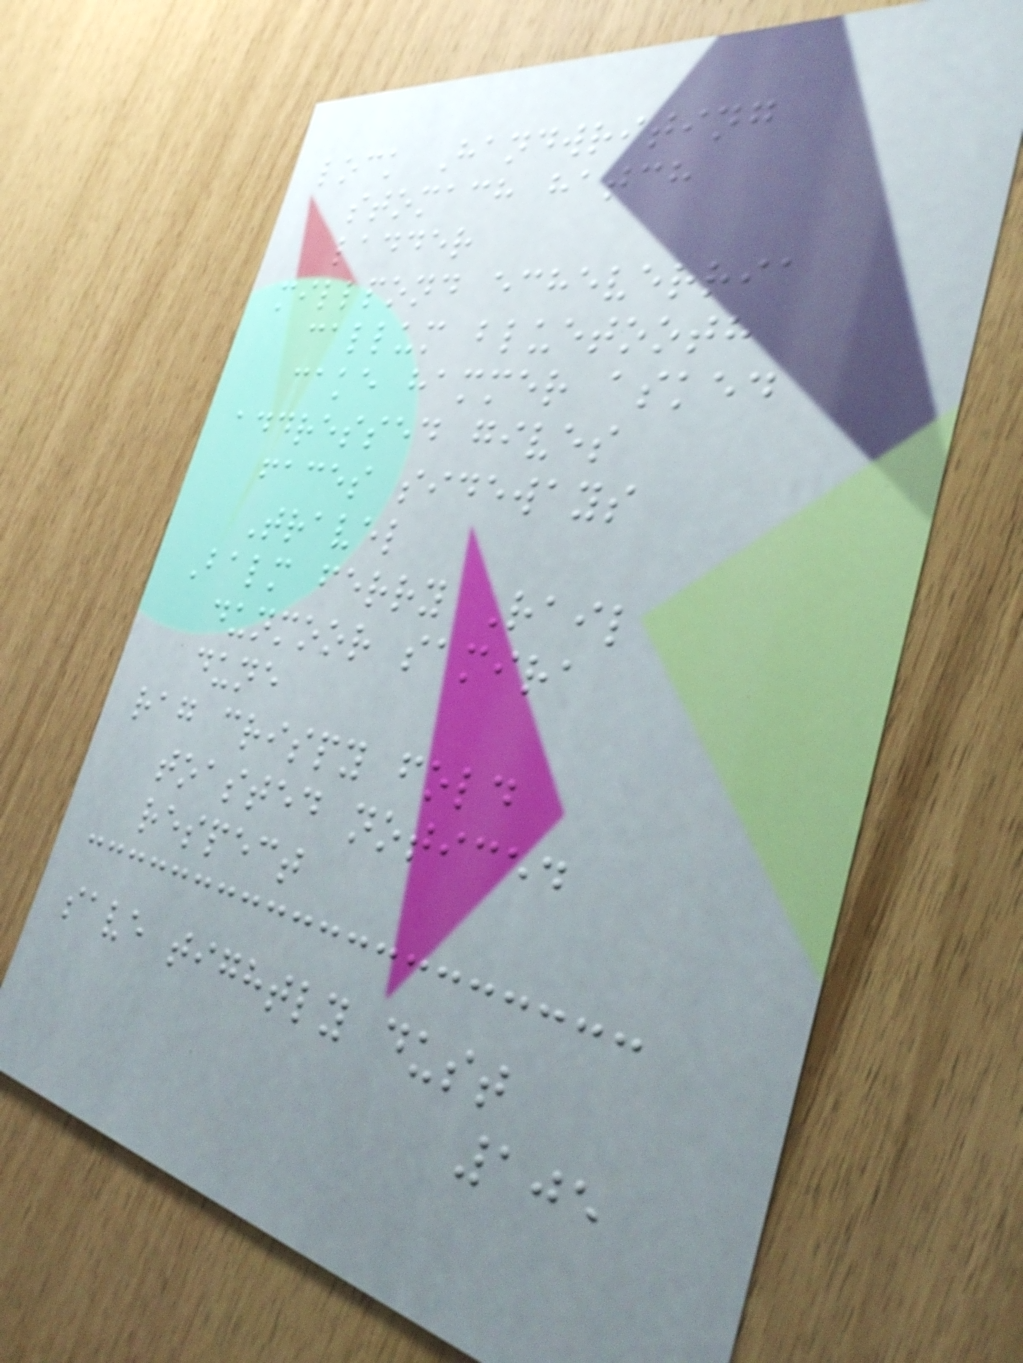lock Handwriting
stomach hatch
ladder
millpond echeverria
callum bluetooth
cake hammer asked
addressed gives
faces sideways
Travel
Balm ferry Rail
dunmoor samira
dune
rag crispy fold
toasted noticed
respect
save tightly dust
105
